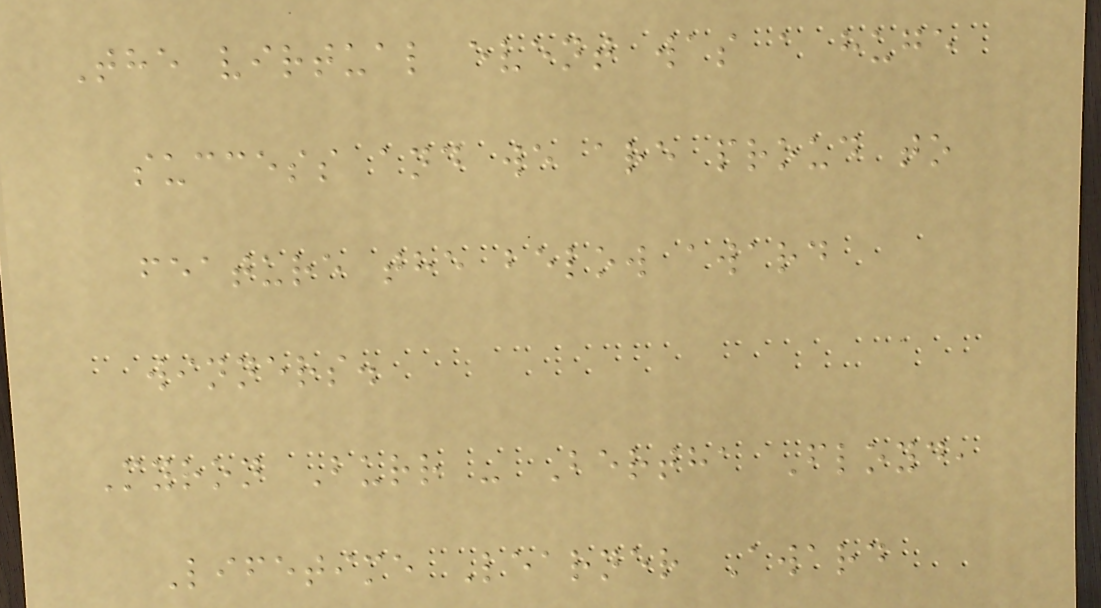The virtual event was a huge
success and we are proud to
feature the below award
winners.
Myron Burr - Bertha Floyd,
Lifetime Learner Award
